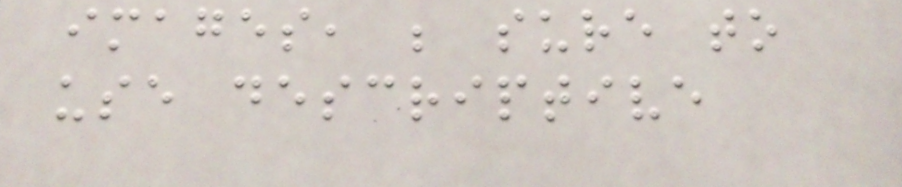images, be sure to
use descriptive
